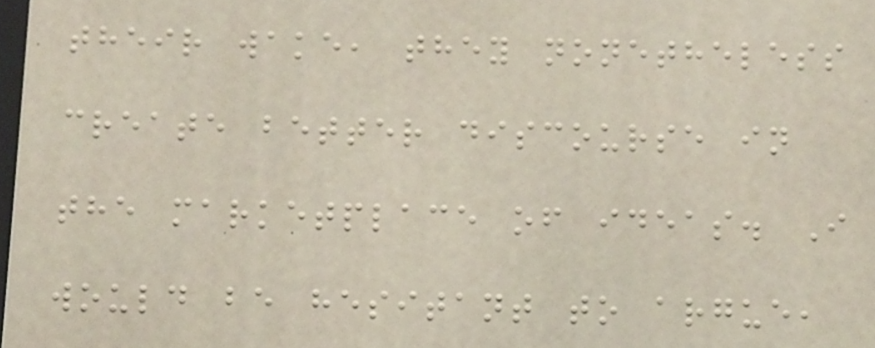their wake, they nonetheless
create better discourse in
the marketplace of ideas. I
would be hesitant to argue,
